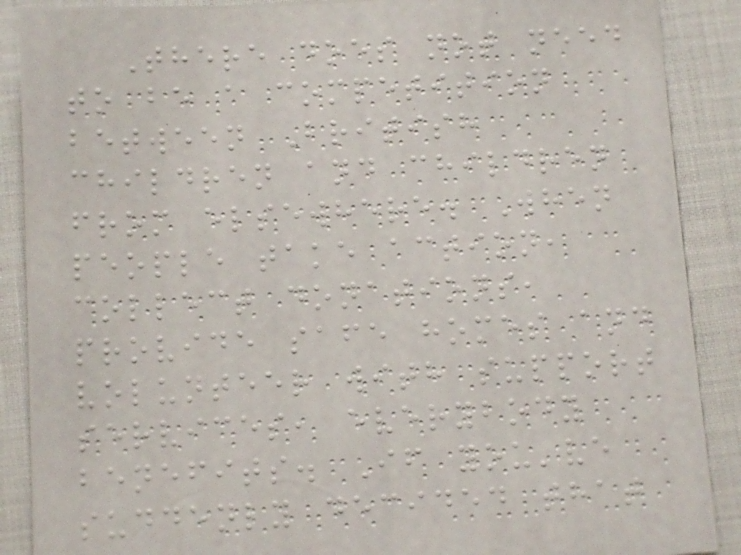There does not need
to be a competition
between British
children and children
from elsewhere. When
people take action,
collect donations,
provide safe homes and
volunteer with support
services, everybody
benefits. If you've
suddenly decided that
